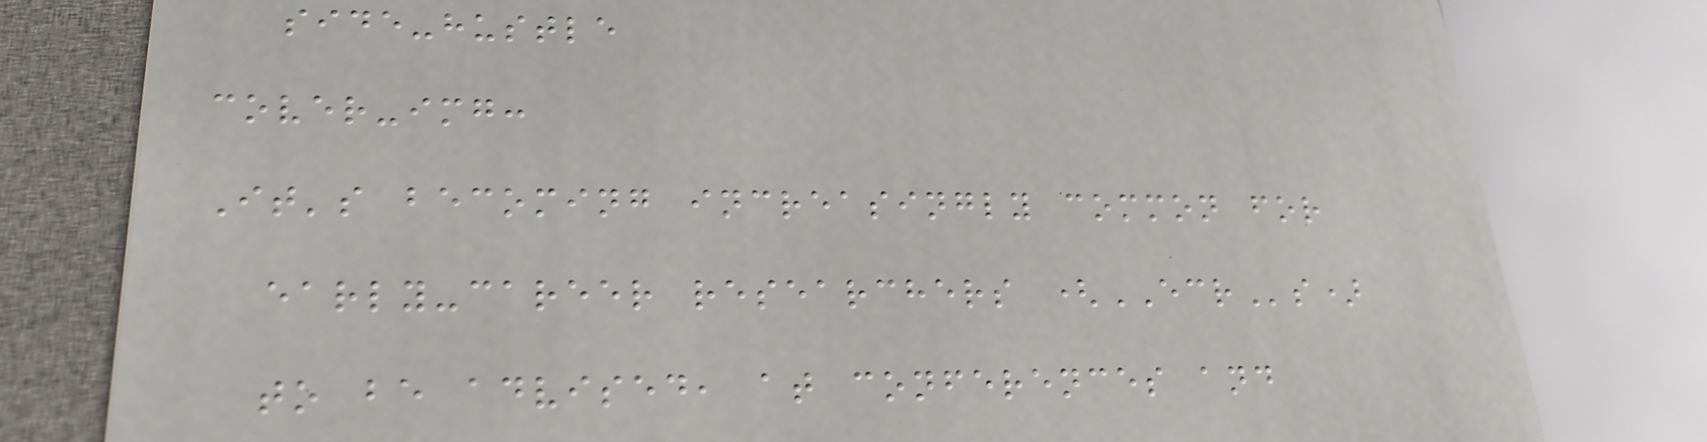side-hustle
cover-img:
It's becoming increasingly common for
early-career researchers (ECRs)
to be advised, at conferences and
